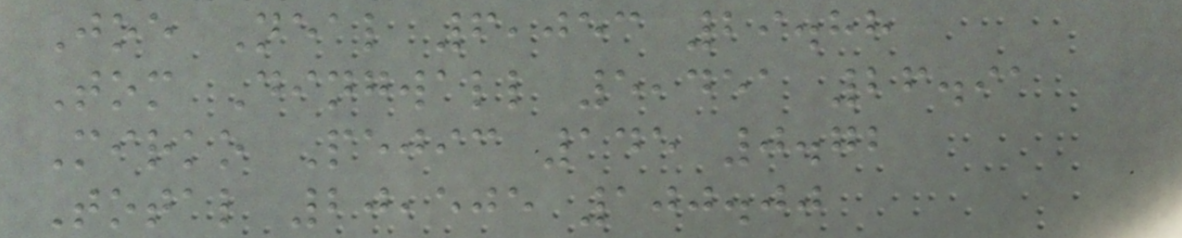Joe Neal 6,053 29.88
Tom Dingwall 5,451 26.91
Mirko Pejic 145 0.72
Total 20,505 100.00
